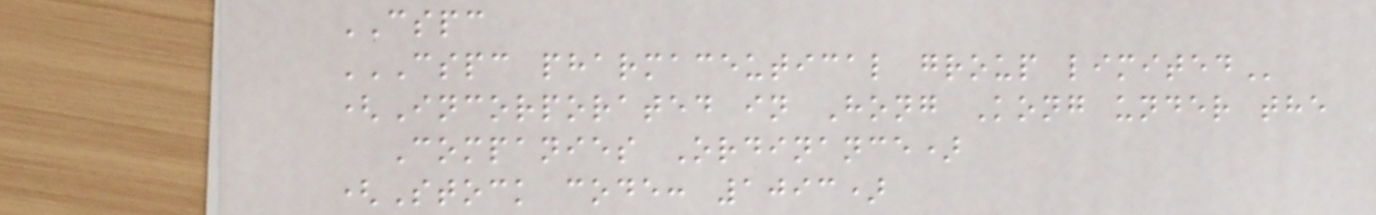CSPC
CSPC PHARMACEUTICAL GROUP LIMITED
(Incorporated in Hong Kong under the
Companies Ordinance)
(Stock code: 1093)
